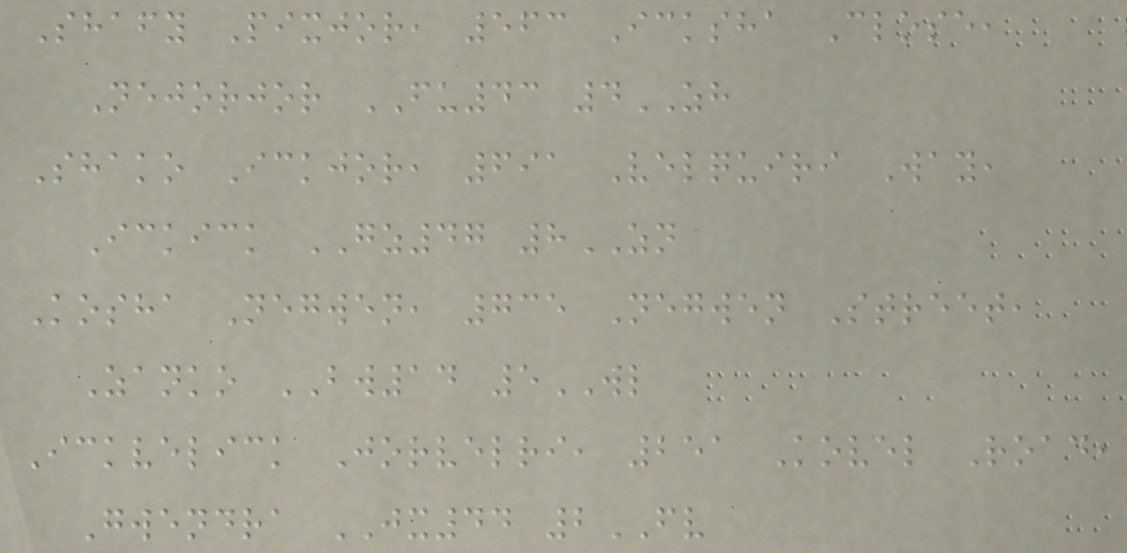Shafy Pixjor, 563 Icksha Close,
Nejorjor FU43 4ZH
Shako Ickjor, 691 Velquiri Way,
Ickick GZ47 8ZN
Kosha Negwen, 735 Negwen Street,
Zanko BW14 5WL
Ickvelick Jorvelri, 251 Kovel Road,
Gwendra JX44 2FV
